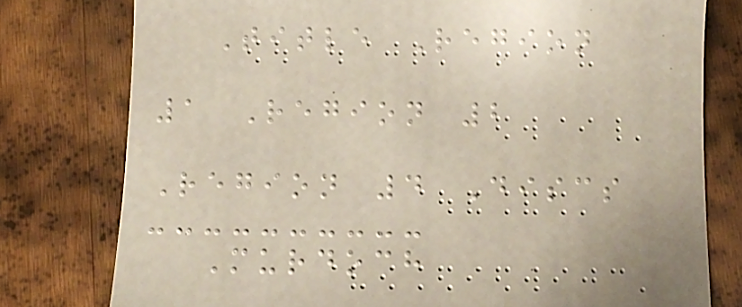Title Region
1 Region 2
Region 4 Discs
Murdoch
